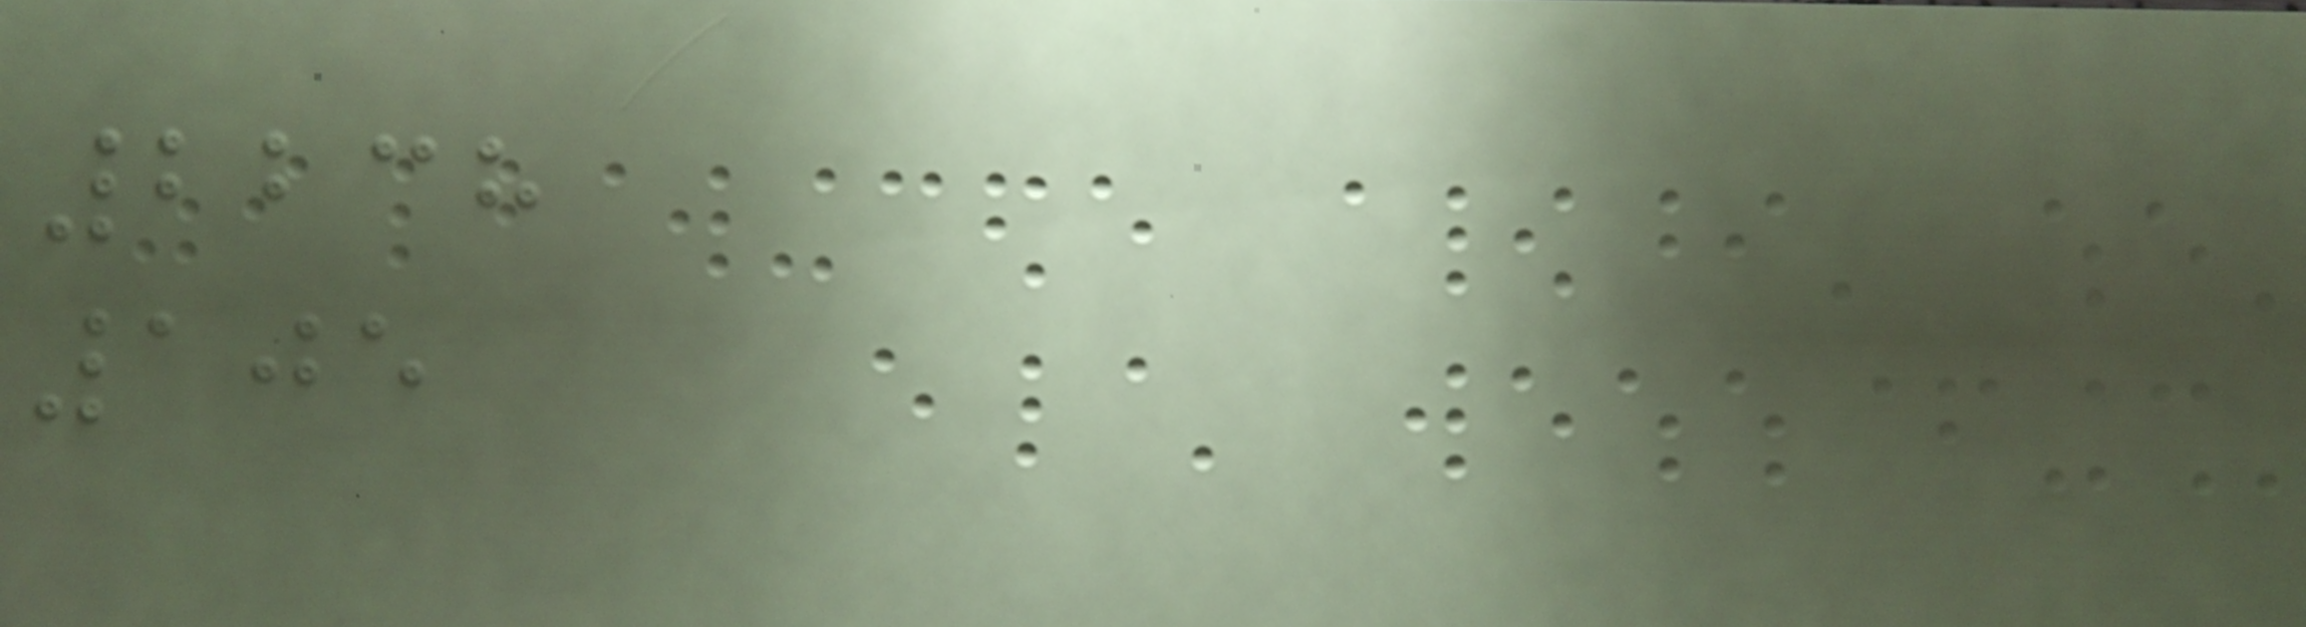2238
105
